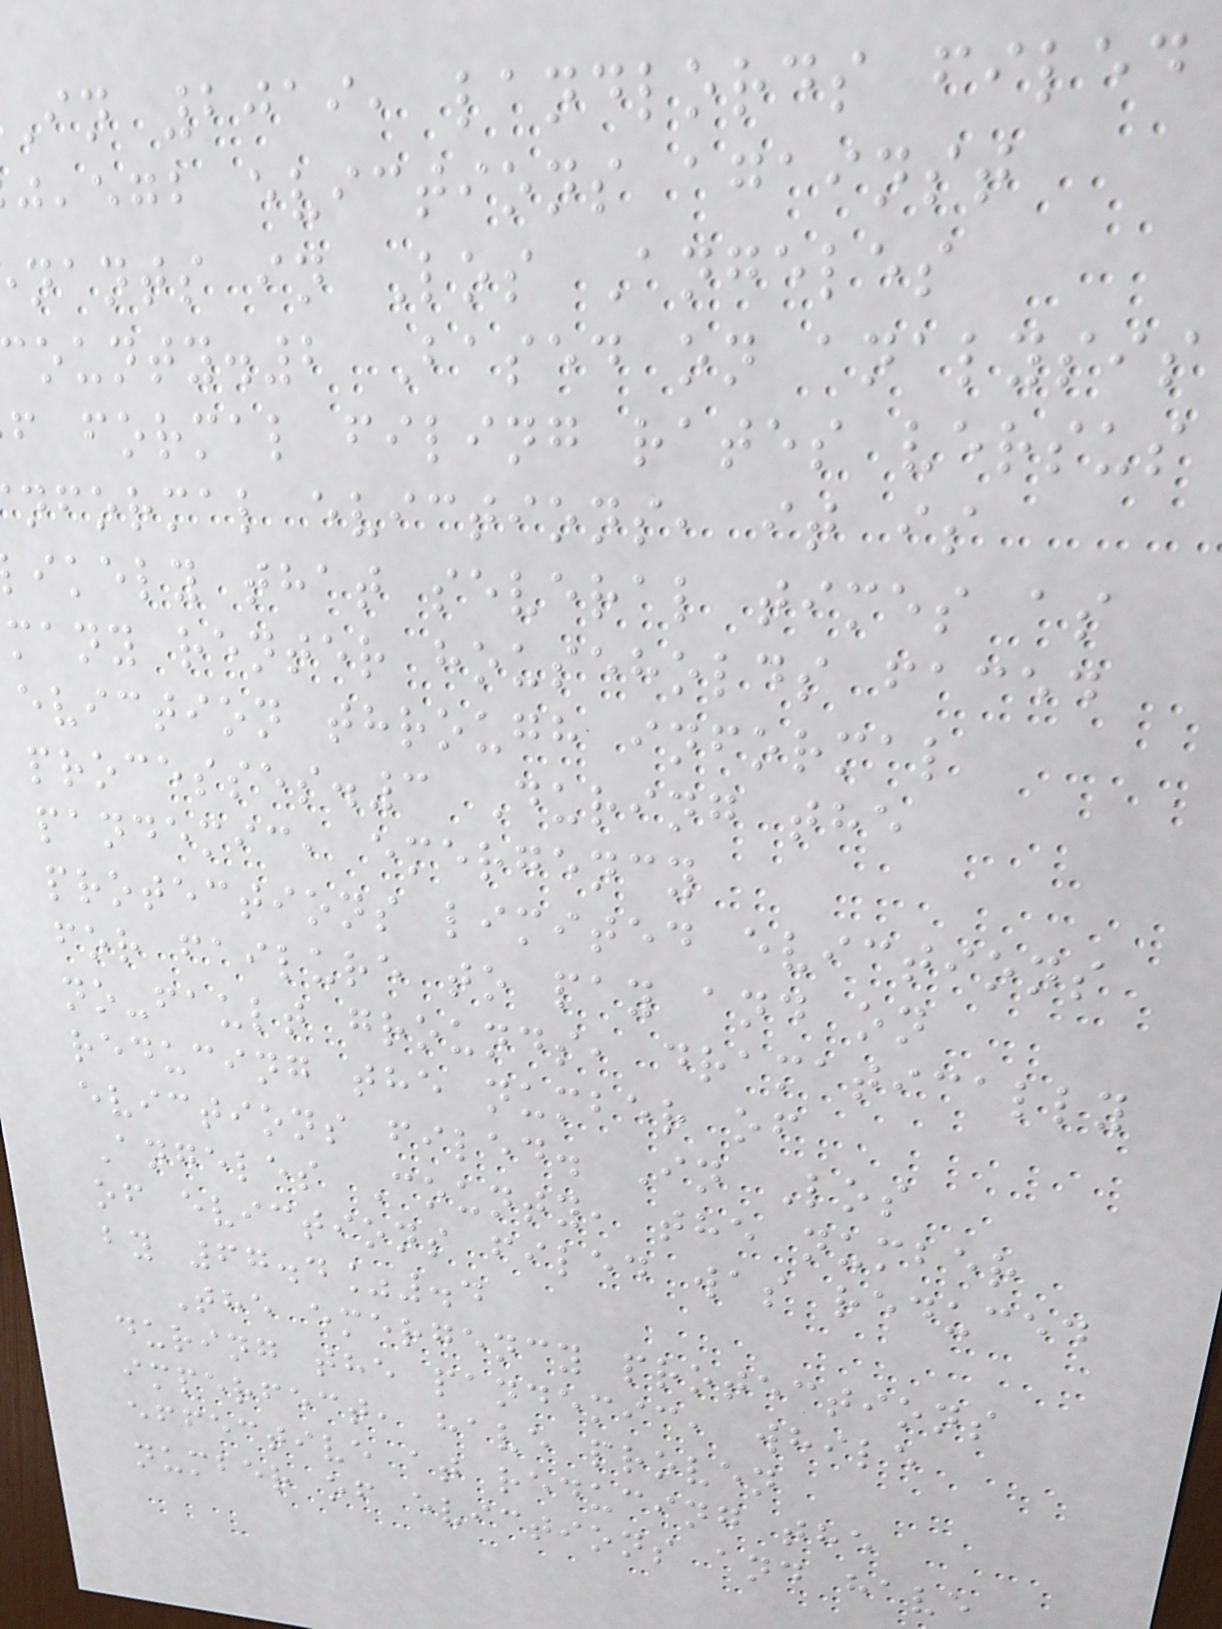In 2019, landlords filed
,egb evictions against
nants in Los Angeles
ounty.2 Based on analysis
f formal filing rates versus
nformal evictions, it is
ikely that several times as
many renter households faced
eviction through informal
processes.3 During the
pandemic, emergency
protections limited evictions
for failure to pay and on
no-fault grounds, dramatically
reducing the number of
evictions filed. In Los
Angeles County, the number
of evictions filed was reduced
by 67.4%.4
The emergency protections
during the pandemic, while
imperfect, have proven
effective at reducing the
number of evictions and have
